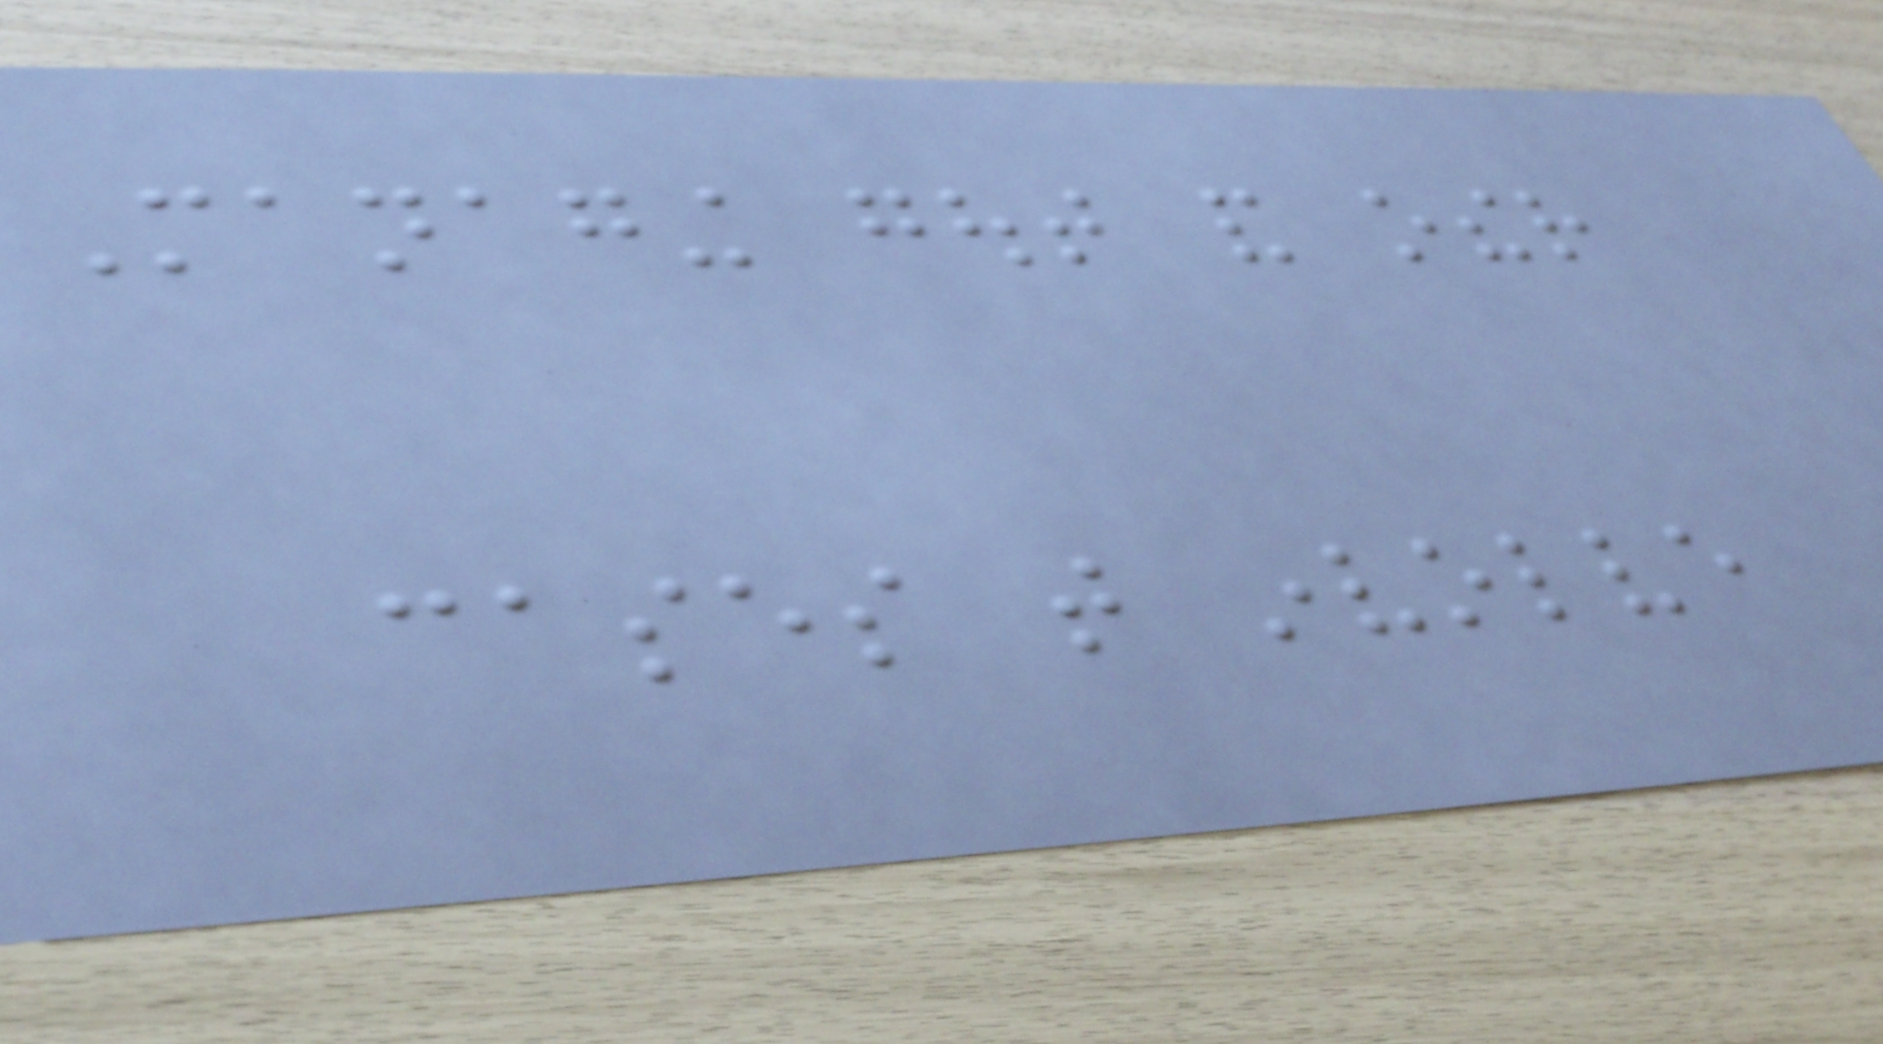Managing gout and other
cases that involve
